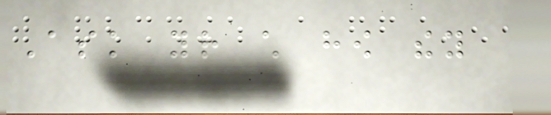Ask your child how they
